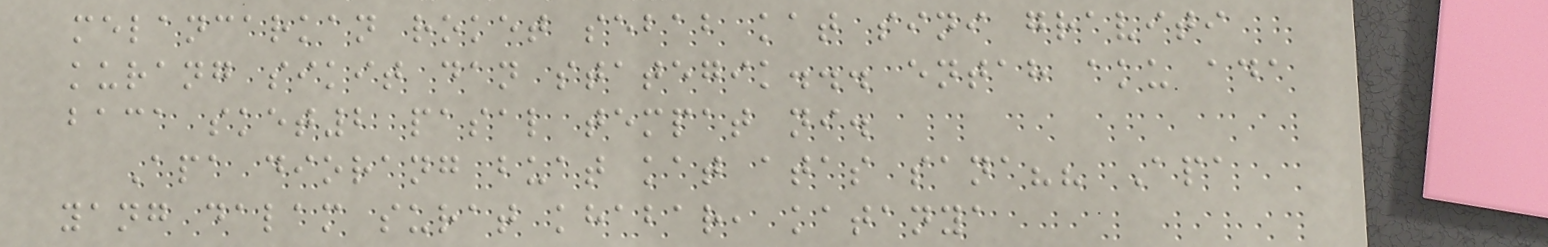melancarkan roket sebab kat sini graviti
kurang sikit dan stategik... entah aku ada
baca sket2 pasal tempat ni.
Apa diorang buat kat atas sana?? Apa
yang dalam surat khabar, katanya
